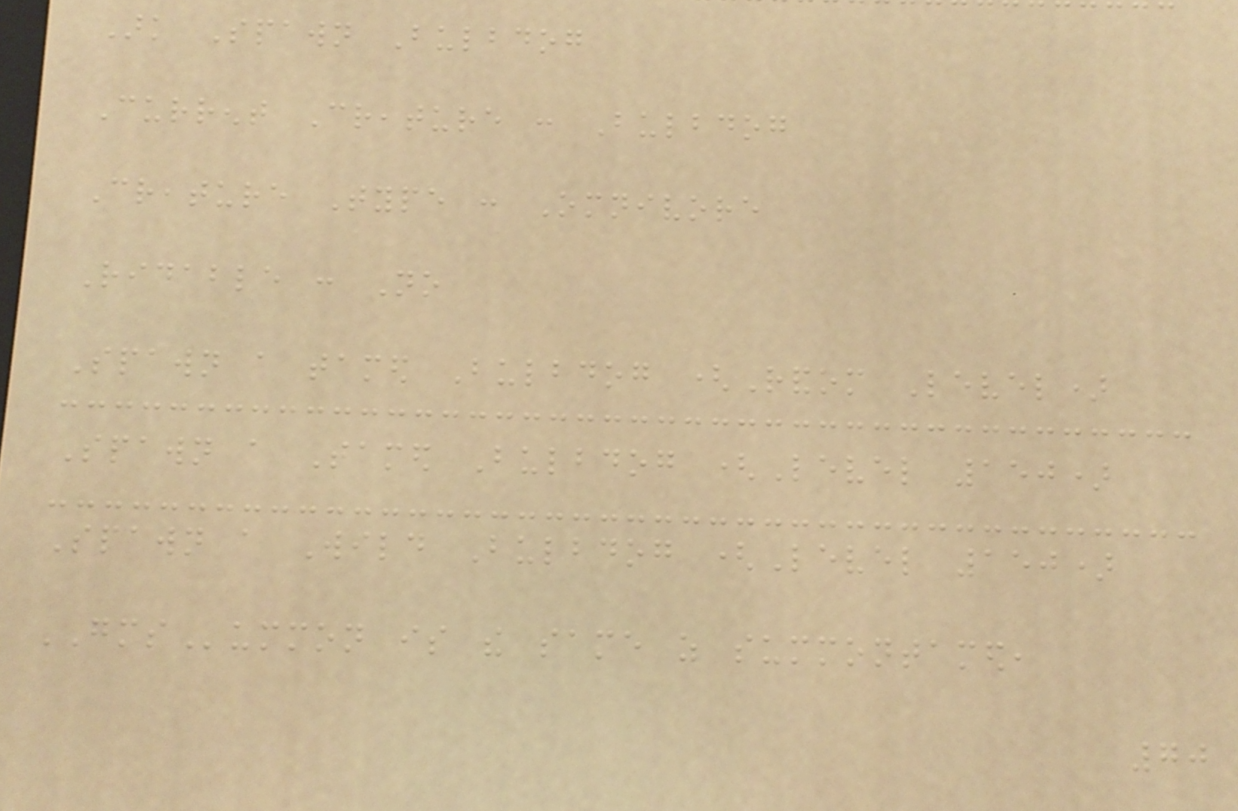Ark Spawn Bulbdog
Current Creature : Bulbdog
Creature Type : Omnivore
Ridable : No
Spawn a tamed Bulbdog (Random Level)
Spawn a Tamed Bulbdog (Level 150)
Spawn a Wild Bulbdog (Level 150)
GMSummon is the same as summontamed,
70
